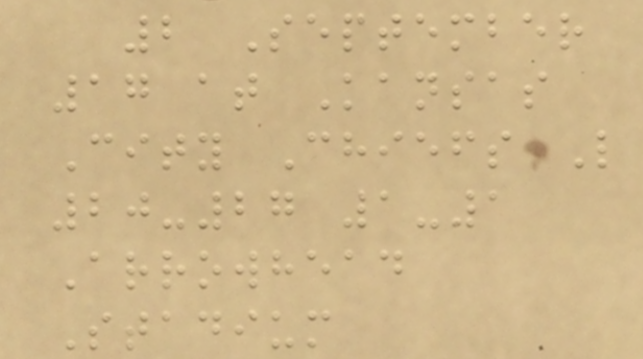2 September
17 at Kansas
City Chiefs L
20-27 1-1
Arrowhead
Stadium
